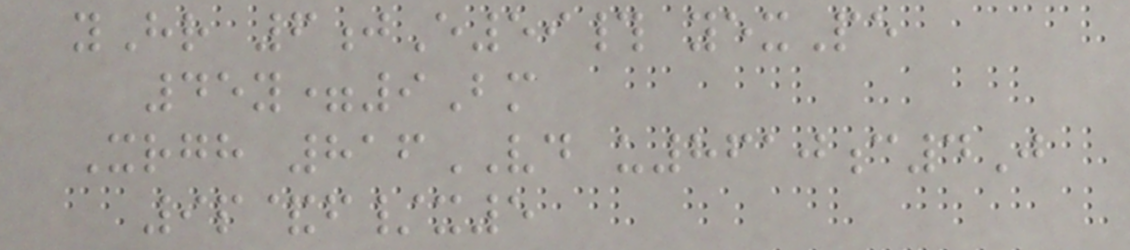yHr 6jE59# yexPe
45y=9Bm
Xrgh 816VD u8610c4J
9p&f/x5
